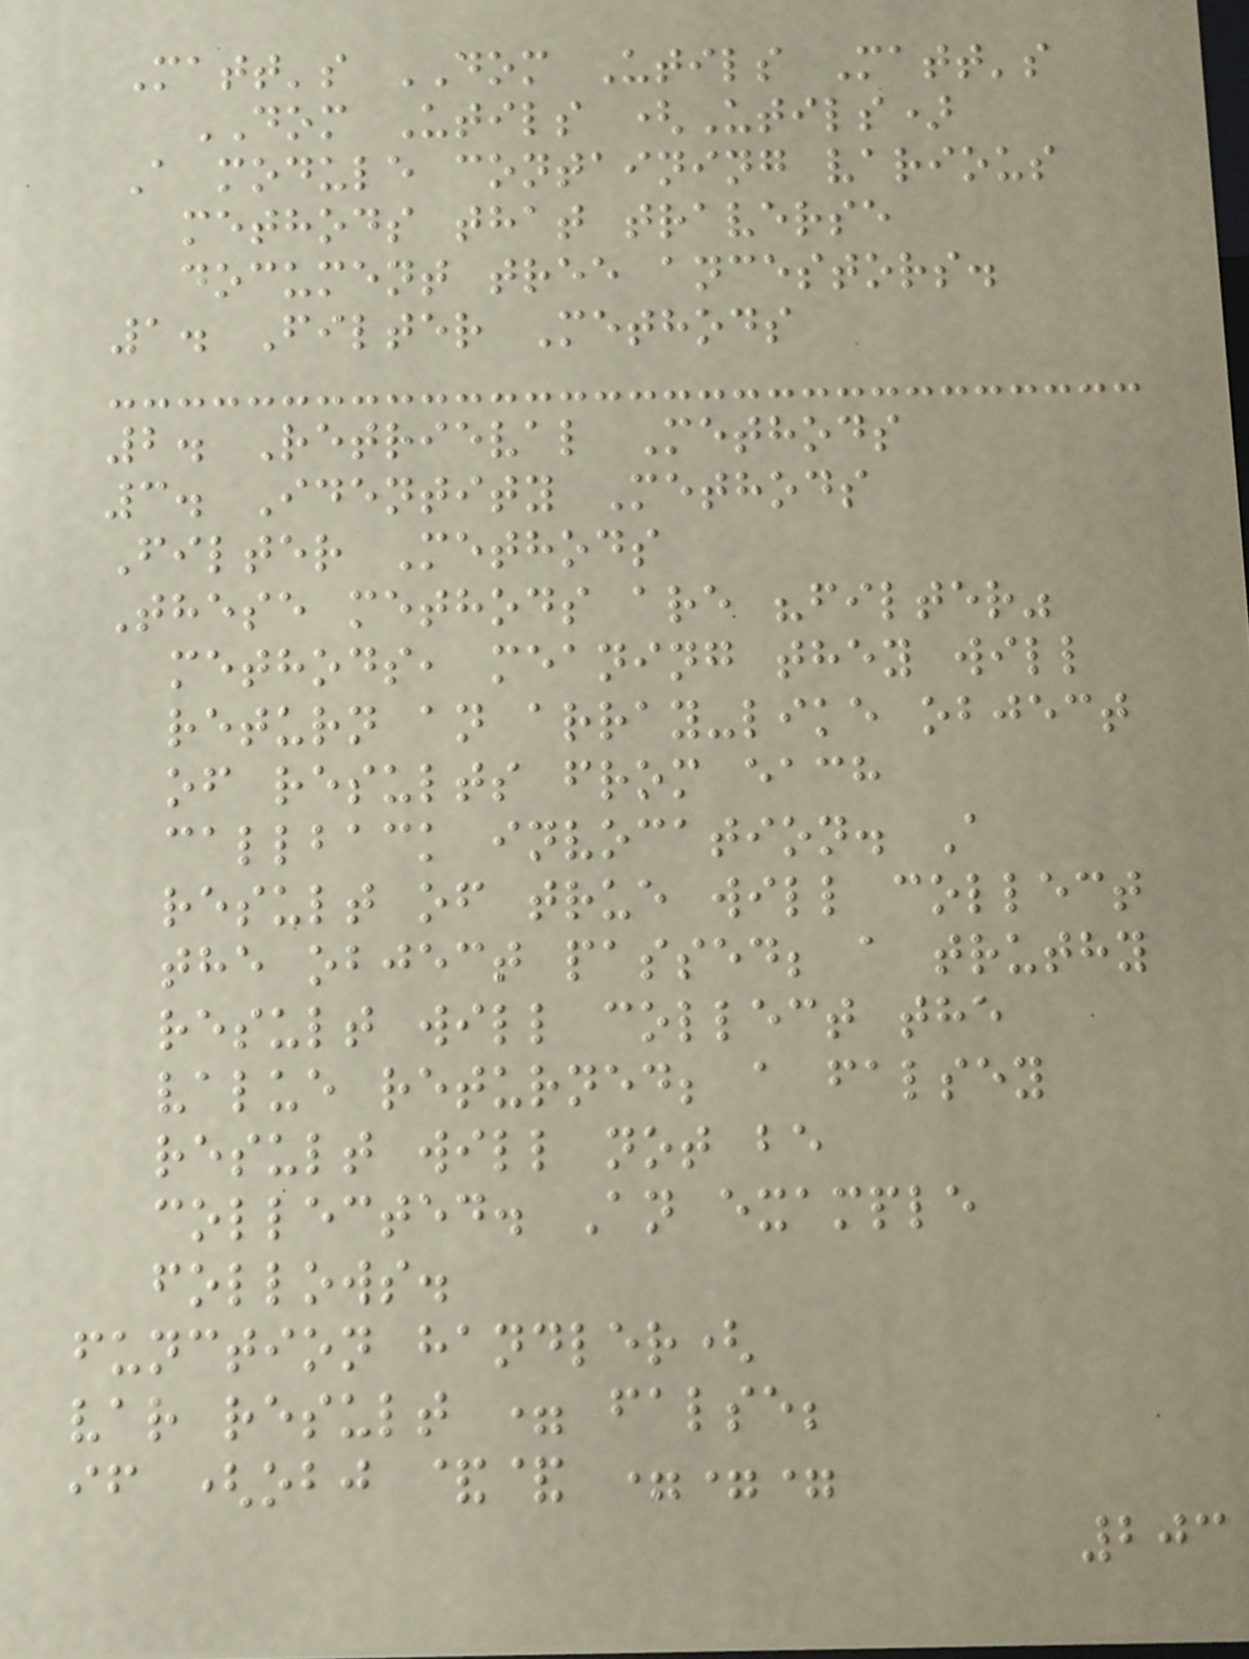Matt's DOM Utils Matt's
DOM Utils (Utils)
A module containing various
methods that traverse
document tree ancestors.
1. Filter Methods
2. Retrieval Methods
3. Identity Methods
Filter Methods
These methods are "filter"
methods, meaning they will
return an array-like object
of results from each
callback invocation. A
result of true will collect
the object passed; a truthy
result will collect the
value returned; a falsey
result will not be
collected. An example
follows.
function handler(
var result = false;
if (obj && ===
203
